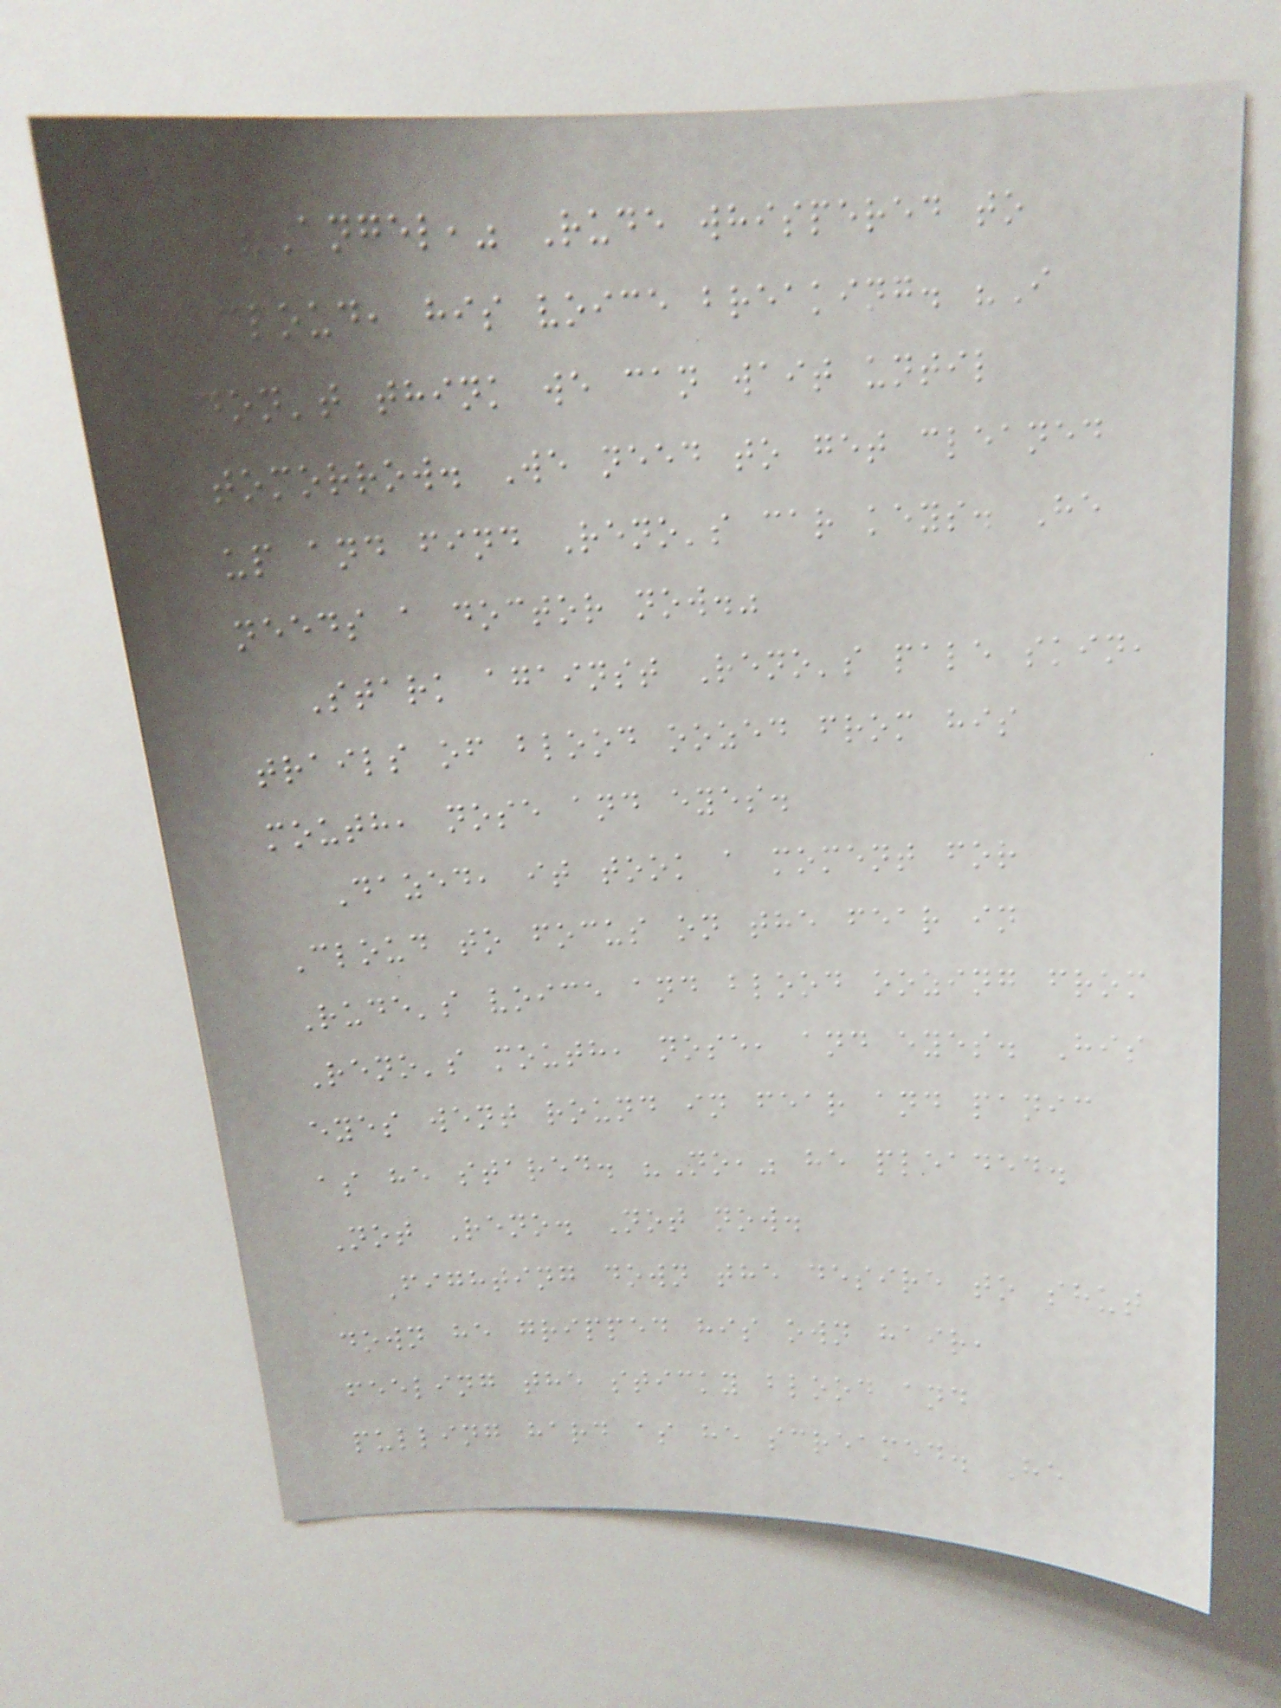"Angel," Rude whispered to
Cloud, his voice breaking. "I
don't think we can wait until
tomorrow. We need to get cleaned
up and find Reno's car keys. He
needs a doctor now."
Stark against Reno's pale skin,
trails of blood oozed from his
mouth, nose and eyes.
Dazed, it took a moment for
Cloud to focus on the fear in
Rude's voice and blood oozing from
Reno's mouth, nose, and eyes. His
eyes went round in fear and panic
as he stared. "No," he pleaded.
Not Reno. Not now.
Fighting down the desire to shut
down he gripped his own hair,
feeling the sticky blood and
pulling hard as he screamed. He
